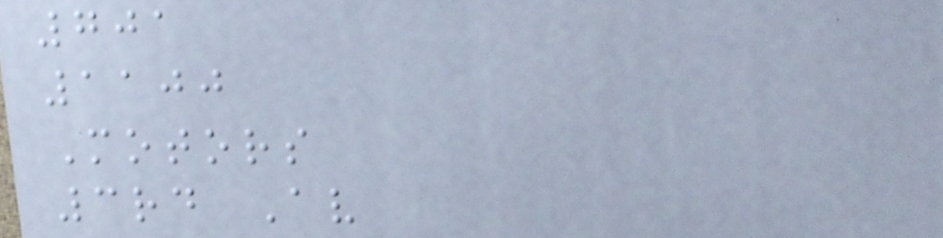701
1100
Motors
3rd Av
